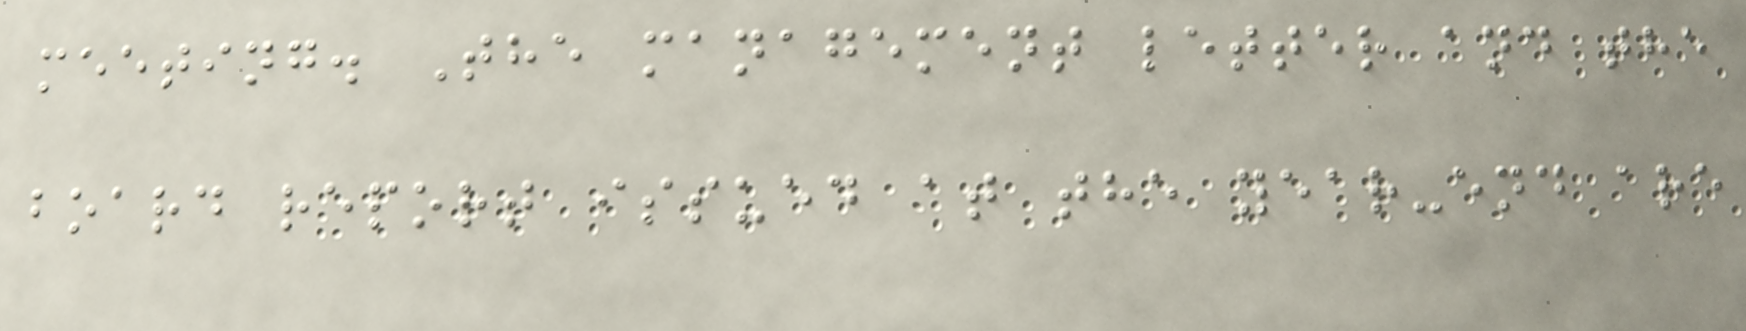meeting. The management letter and the
board report issued at the year-end are
